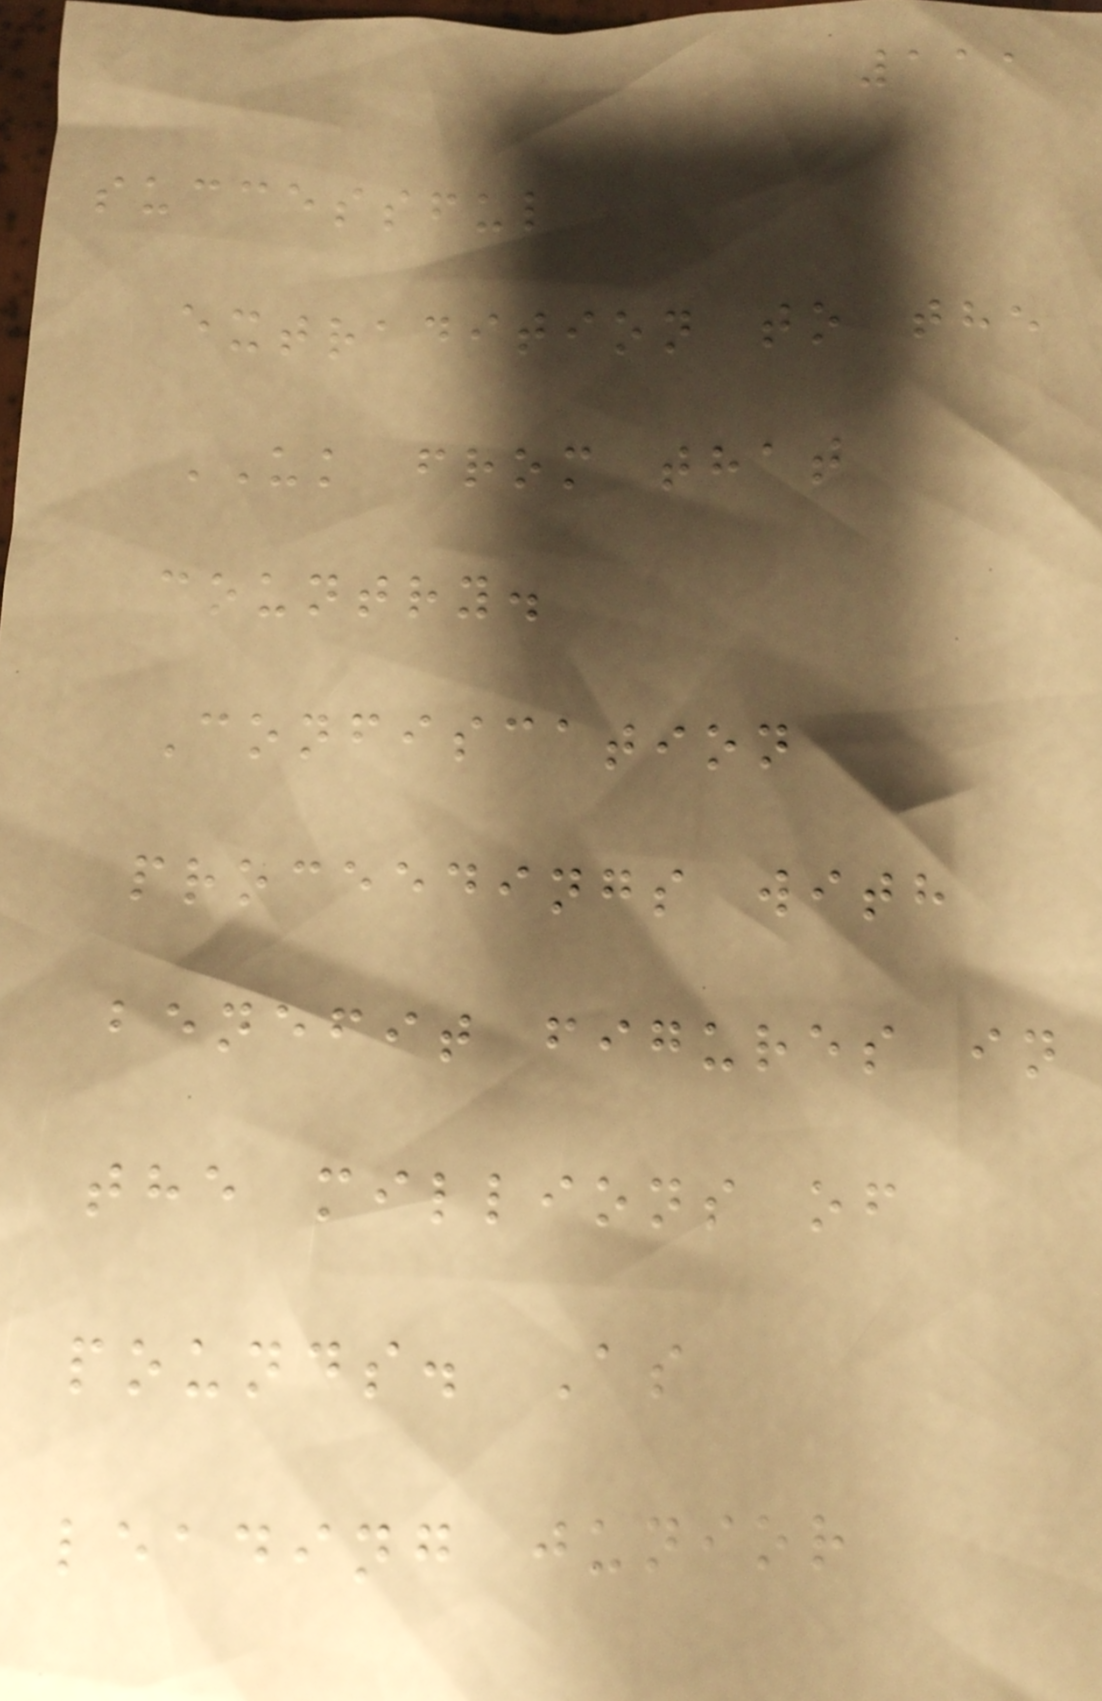111
successful
extradition to the
UK from that
country.
Confiscation
proceedings with
benefit figures in
the millions of
pounds. As
leading junior
